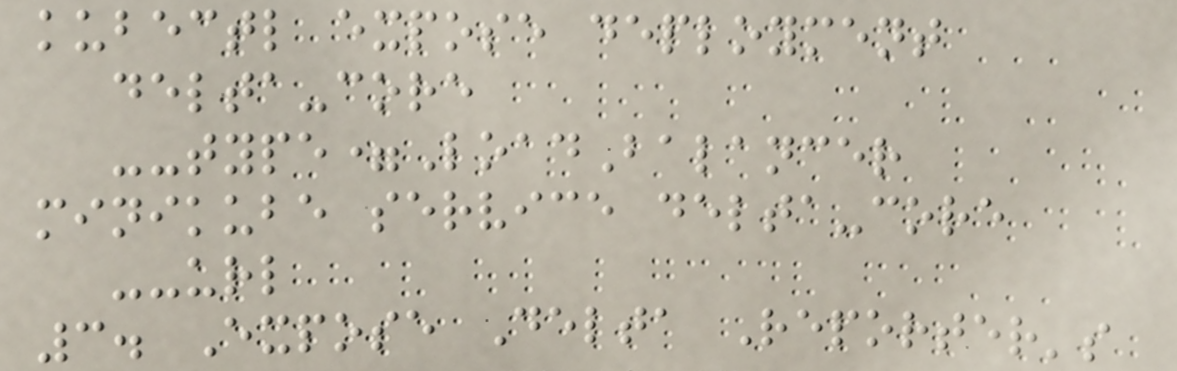kubectl expose deployment
delta-core
--type=LoadBalancer
minikube service delta-core
--url
3. Expose Delta Reporter's
